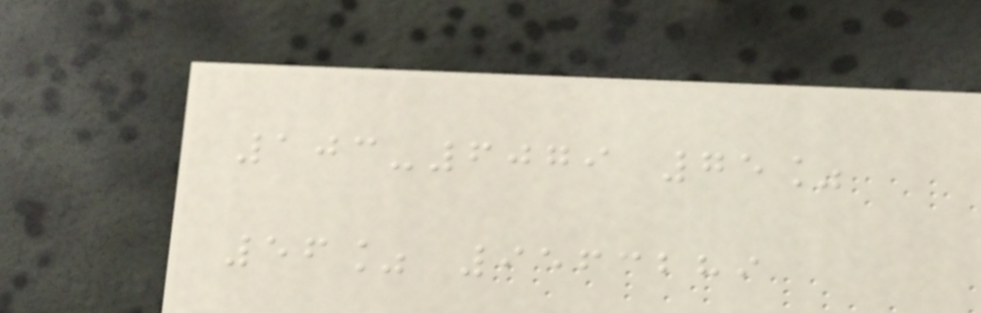103-6079 75%
56% 9563289
